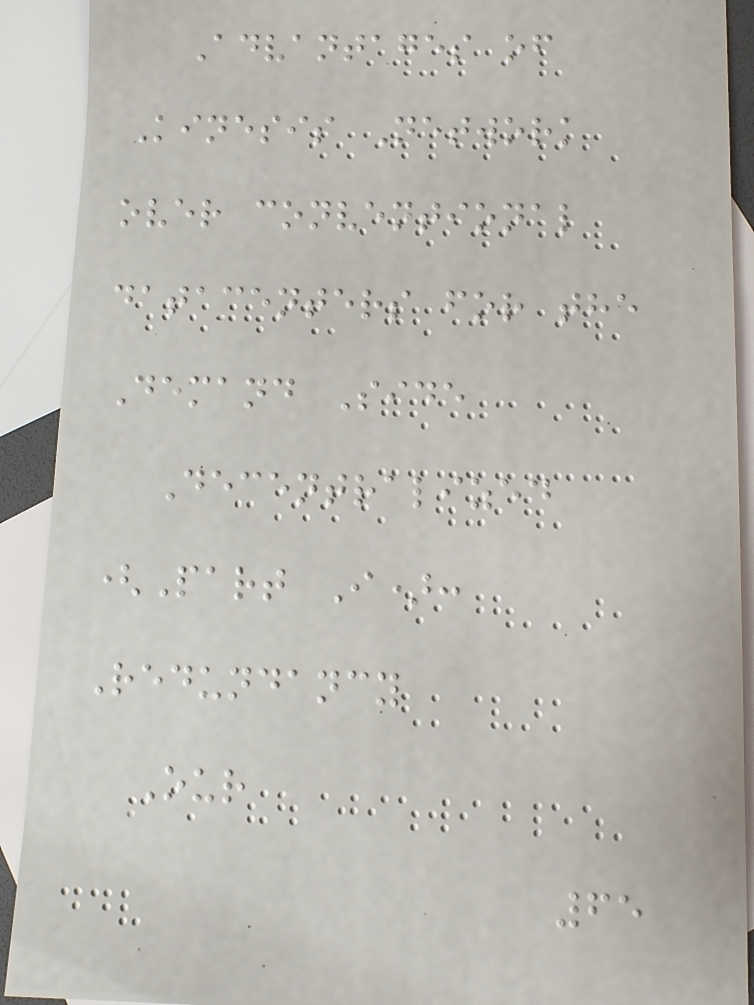Advantages of
Kinesis Network
over conventional
datacenters for the
Demand Side
Decentralized
(Part I):
Redundancy
Our
65
